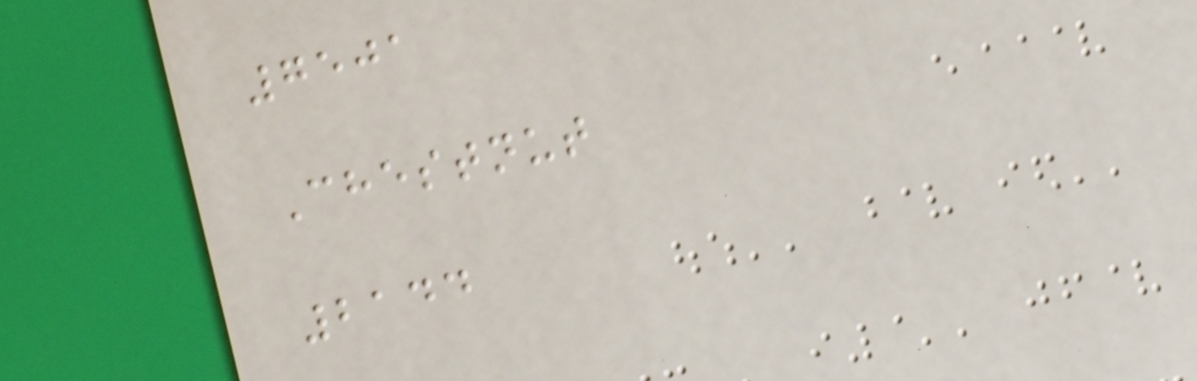7501
Chestnut
2144
